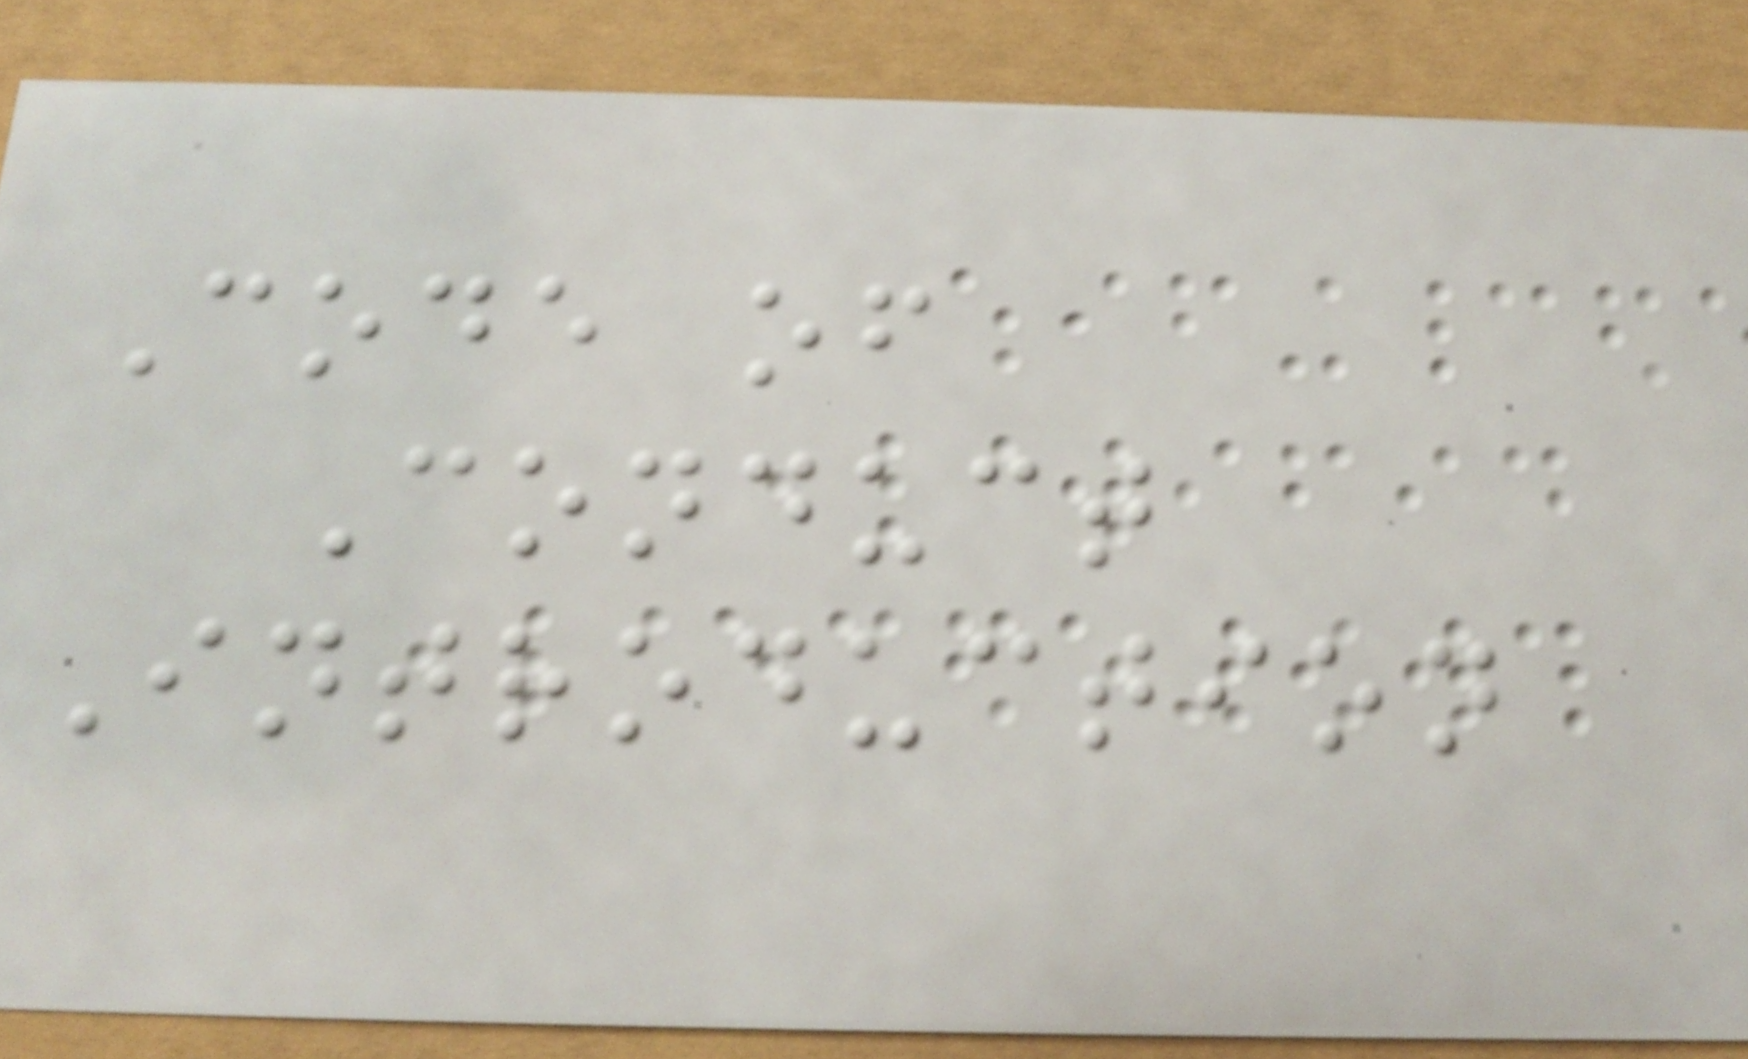Code of
Conduct
Introduction
